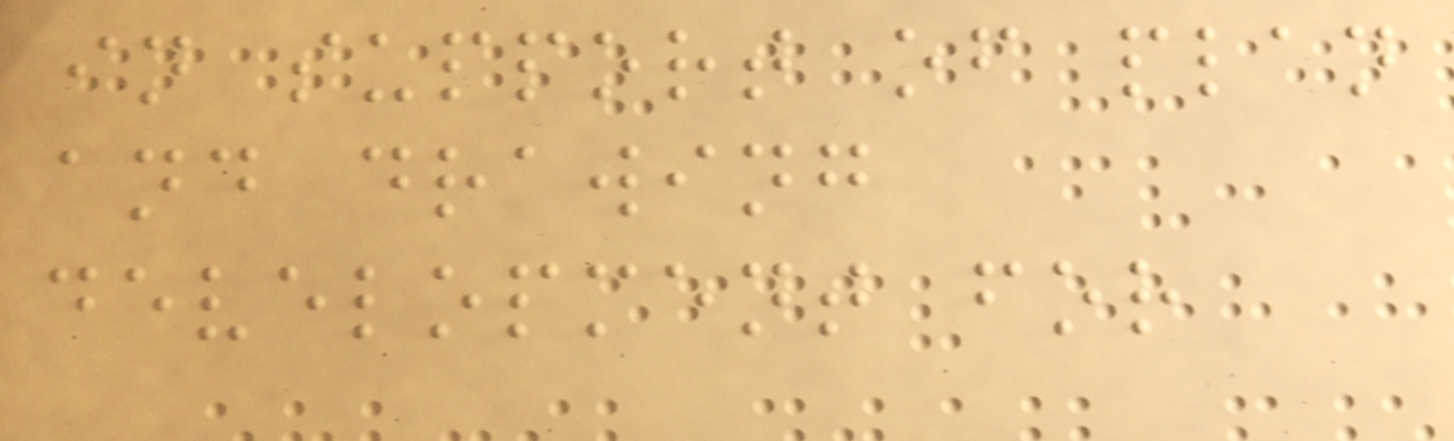in support of plan
and drawing
development for
